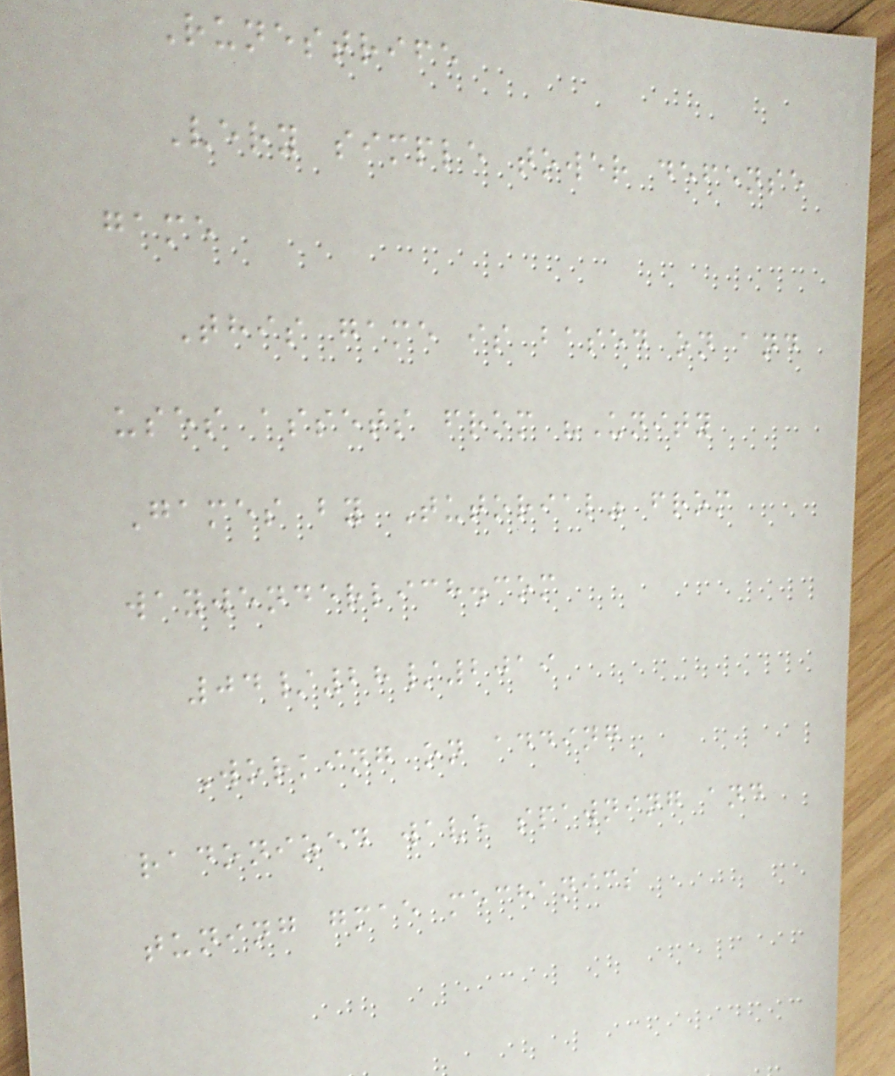Runestrife
Very simple tower defense
game
This game is based on and
uses assets from "Unity
Games by Tutorial" from
waywenderlich.com
04/28/2019
Working on adding
radonized wave spawning and
tuning gmae mechanics
